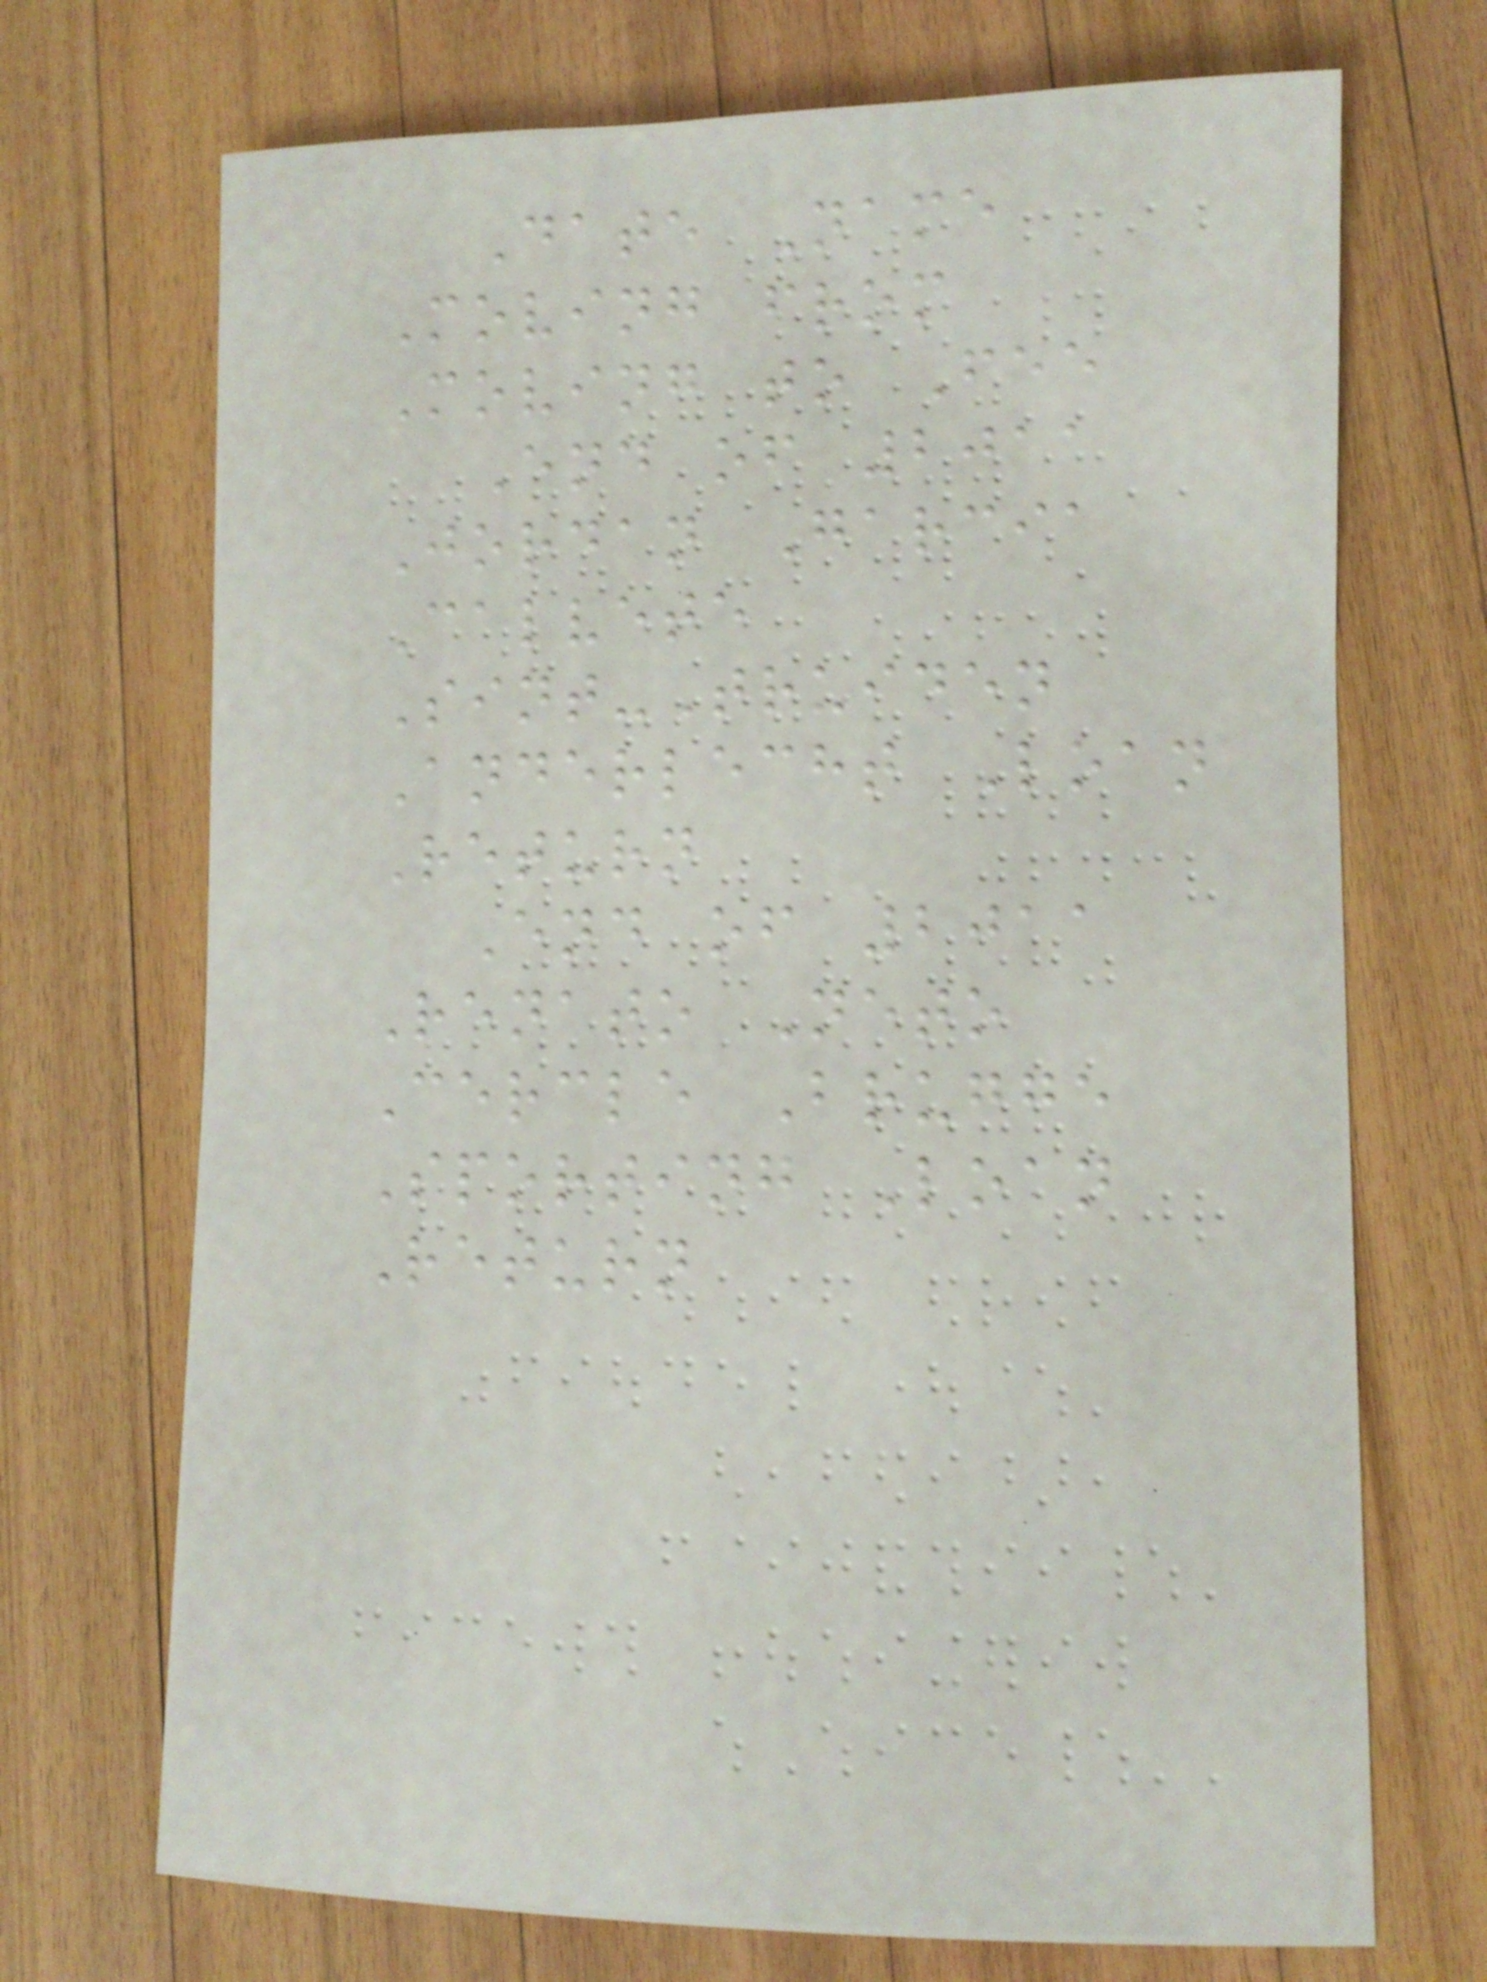Date Name
Moving from
Moving to Fee
End of 2011
Jordan Garcia
Calvete
Sint-Truiden
Anderlecht Loan
Return
End of 2011
Renato Neto
Cercle Brugge
Sporting Loan
Return
